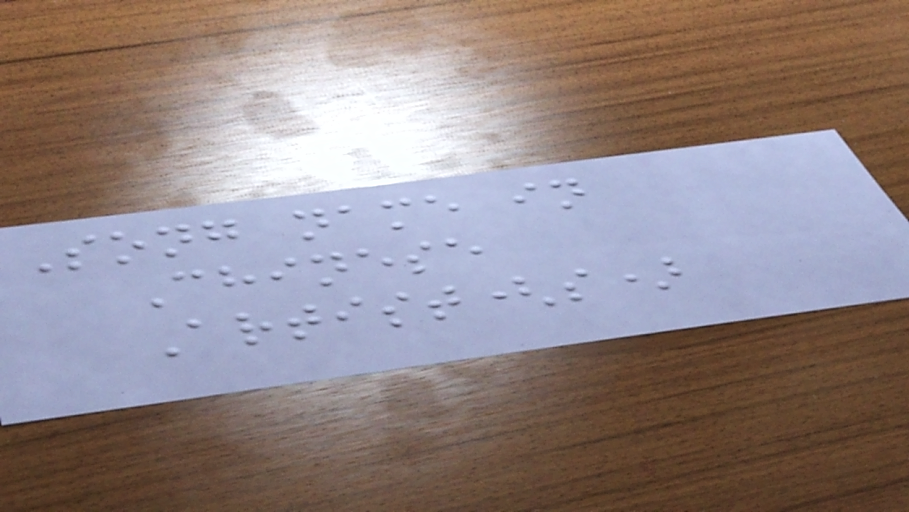Song name in
Chinese
Artist(s)
